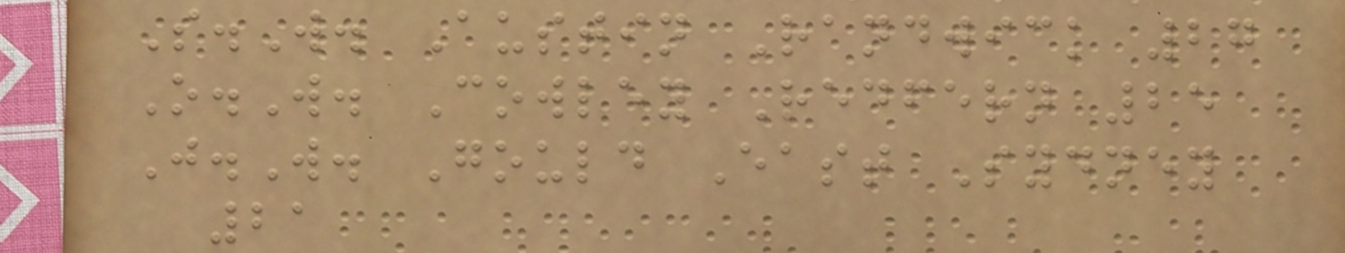S.W. Austin Randwick 27
O.W. Cowley Redfern 25
J.W. Gould East Sydney
21
